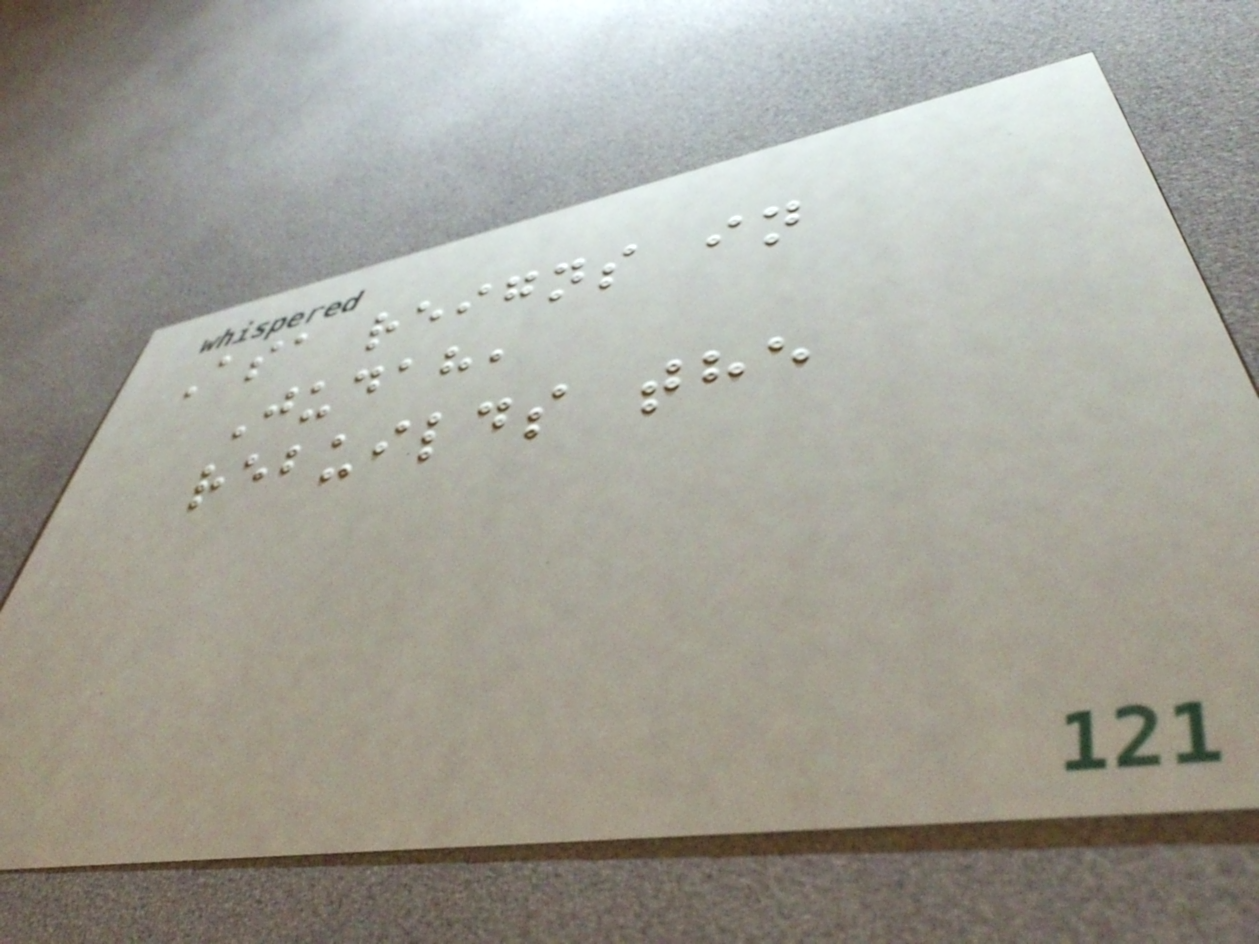Asa reigns in
Judah,
rebuilds the
